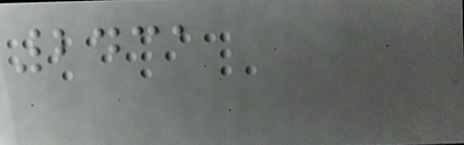2431
